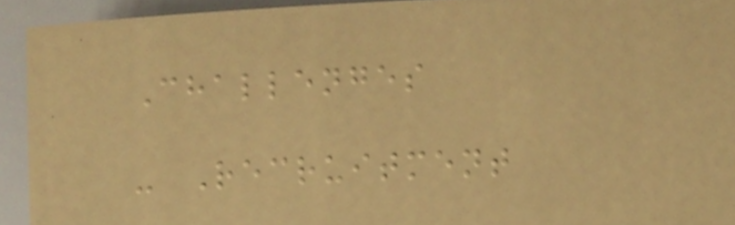Challenges
- Recruitment
